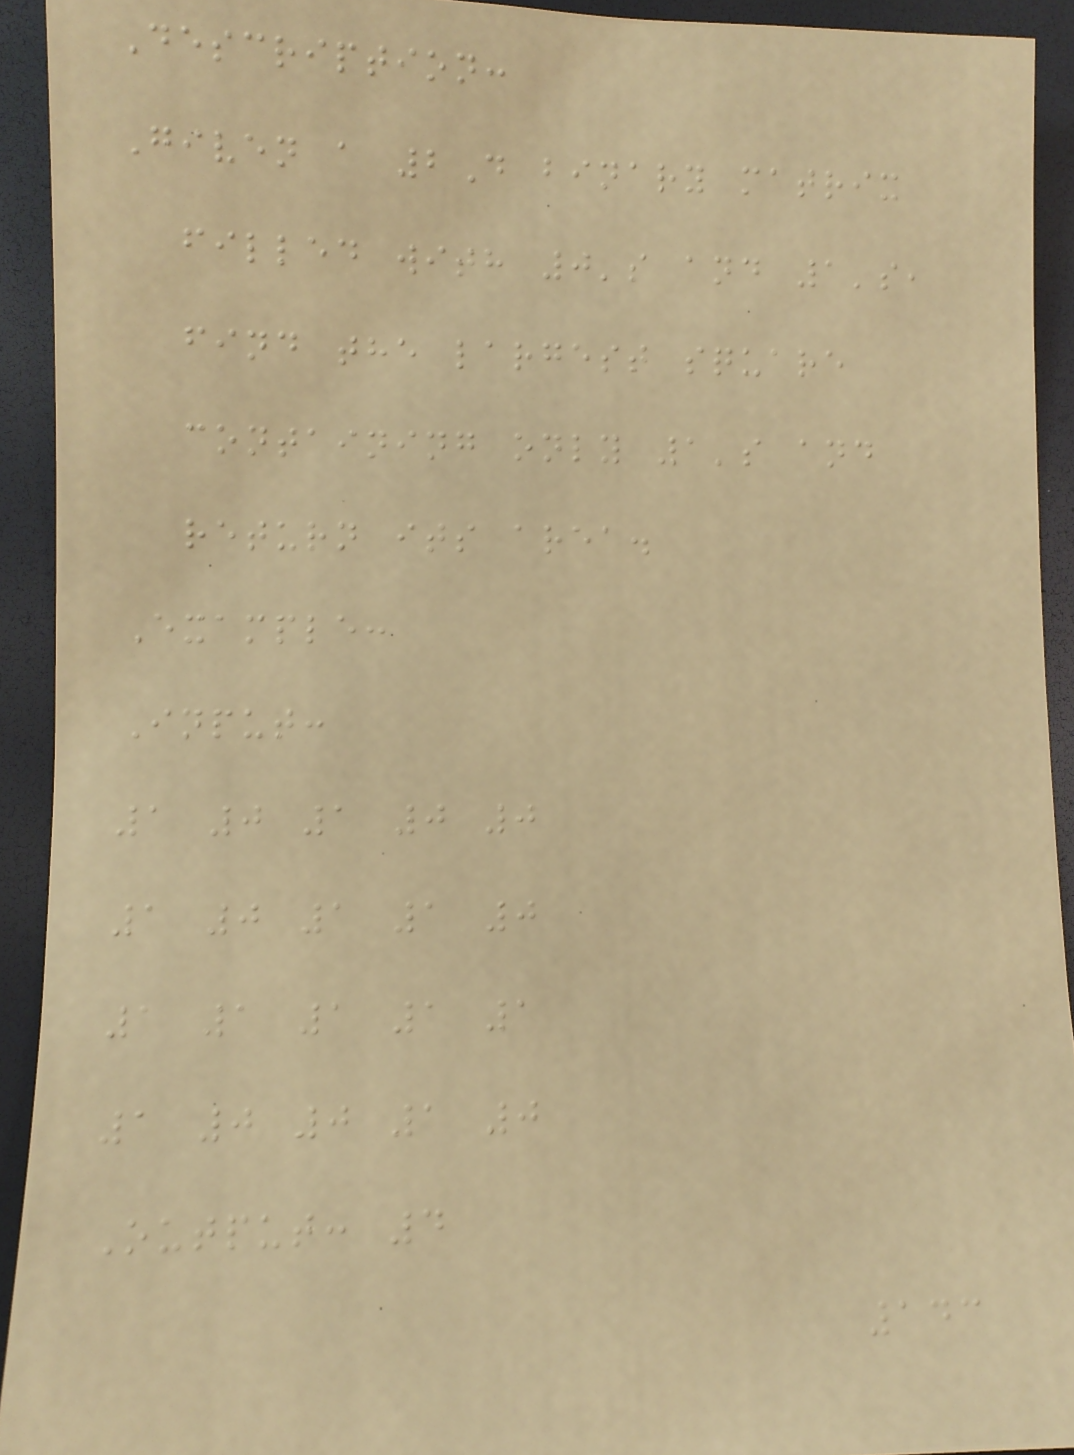Description:
Given a 2D binary matrix
filled with 0's and 1's,
find the largest square
containing only 1's and
return its area.
Example:
Input:
1 0 1 0 0
1 0 1 1 0
1 1 1 1 1
1 0 0 1 0
Output: 4
143
